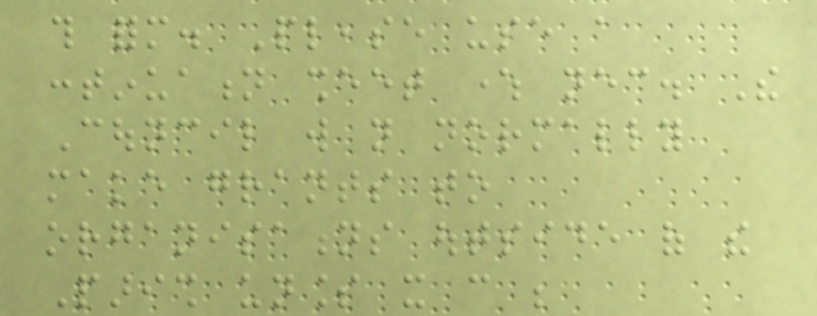this form. Please use a
continuation sheet where necessary. The
Council will not normally
make grants to
organisations outside of the
Parish unless it can be
